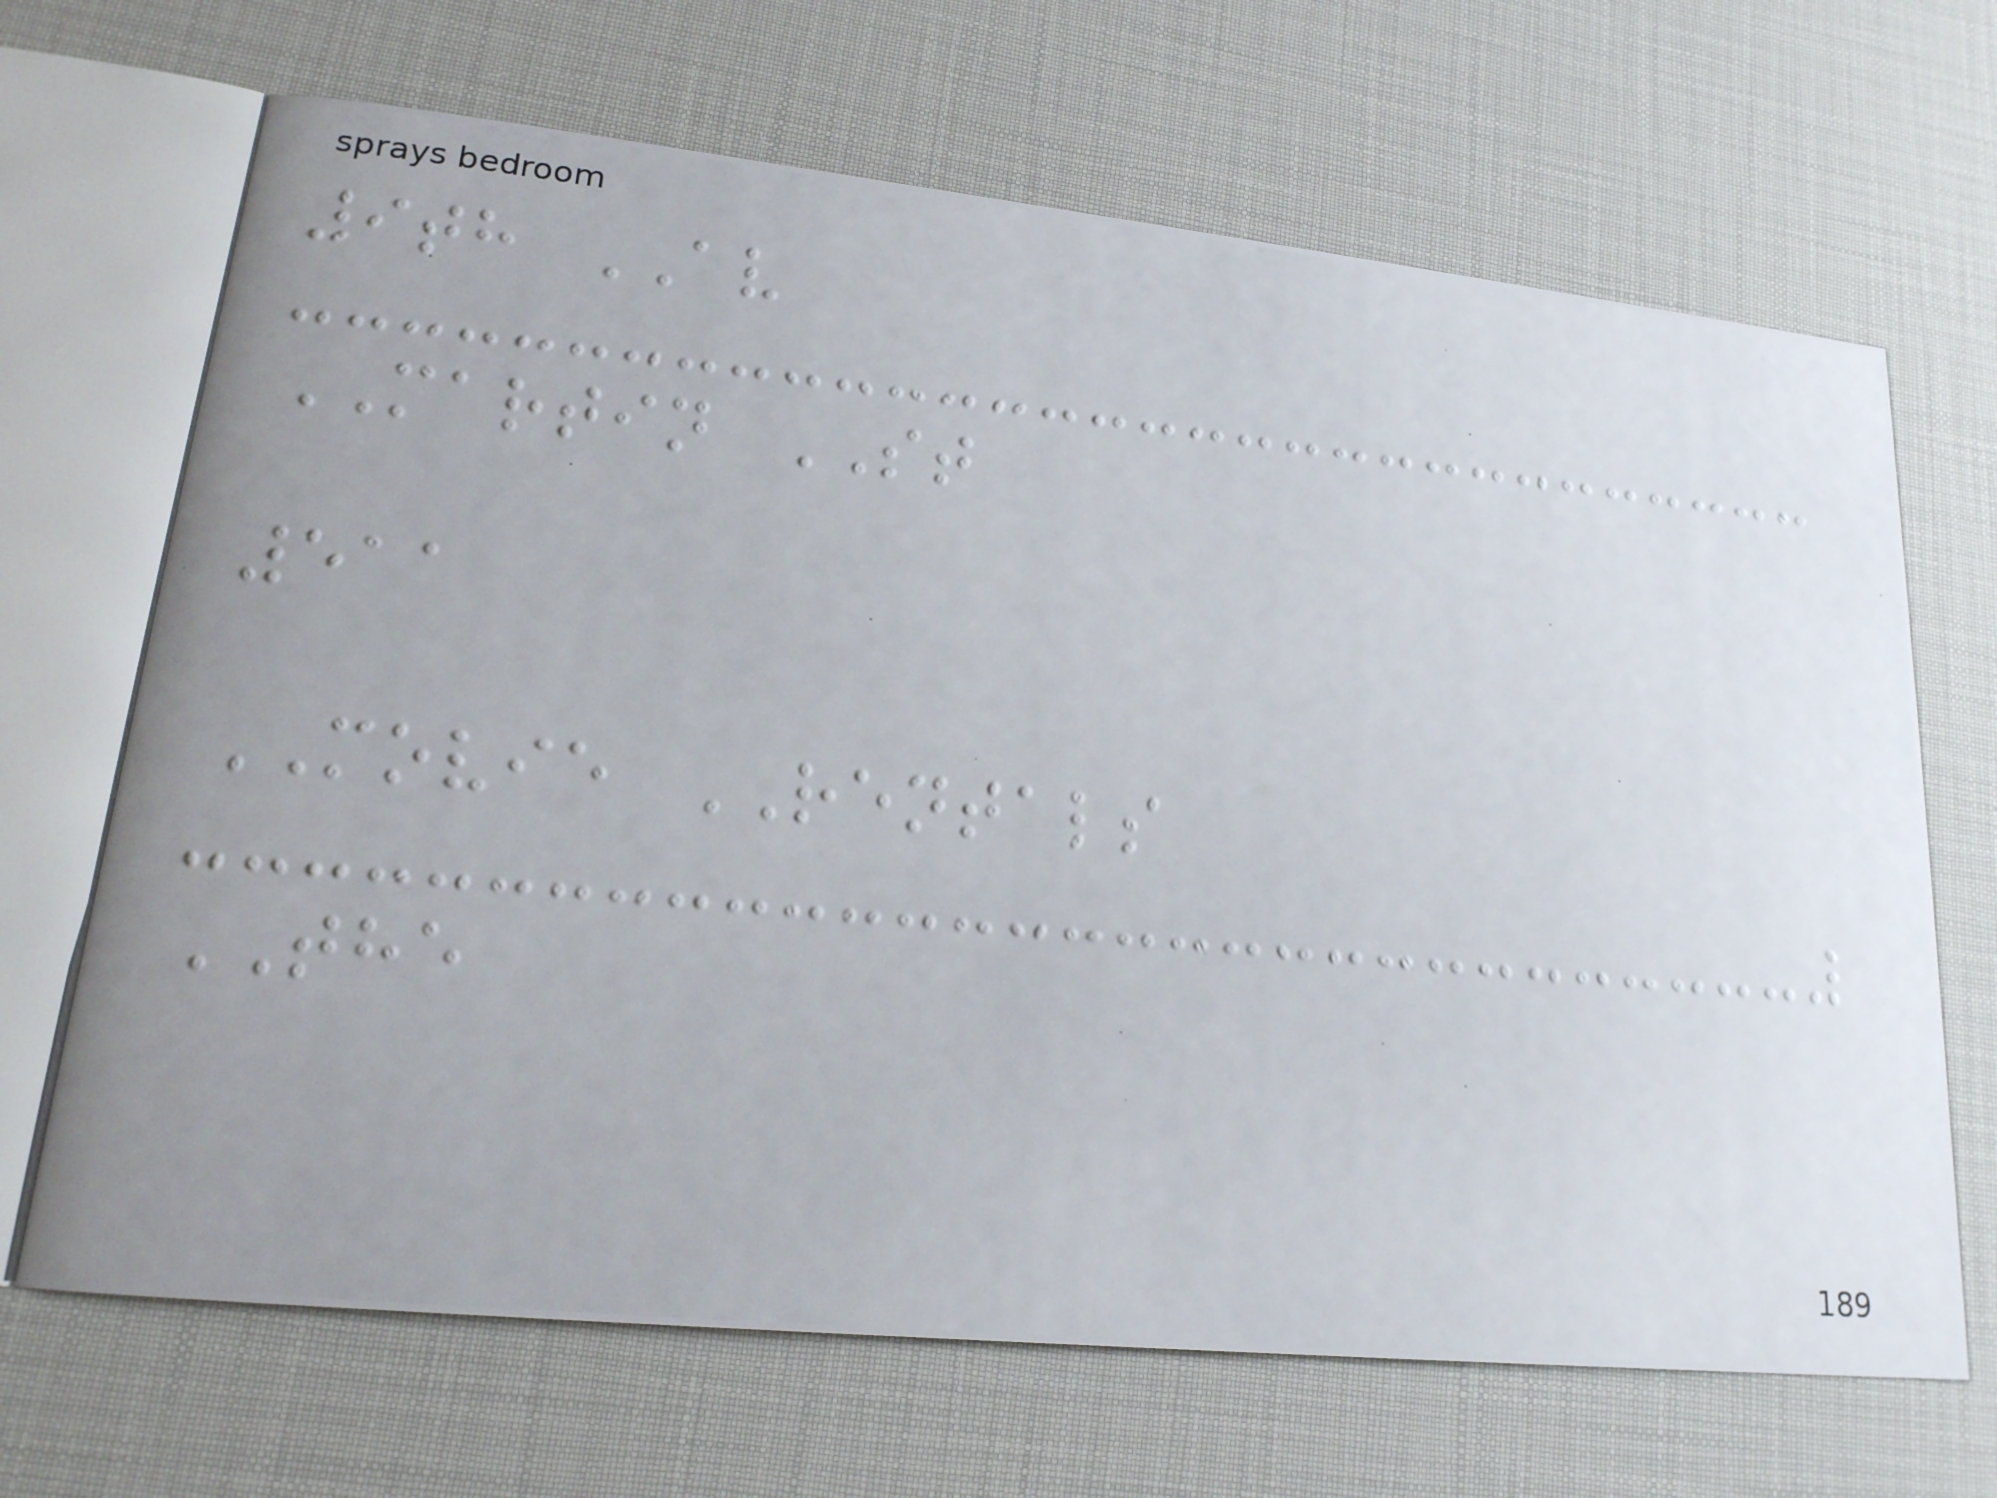9th AV
MARTIN ST
511
MOVIE RENTALS
THE
